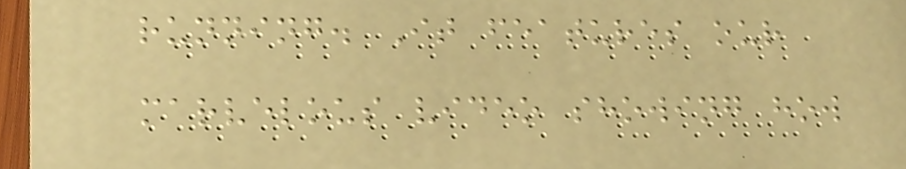running. It features our
marvelous video showing how
